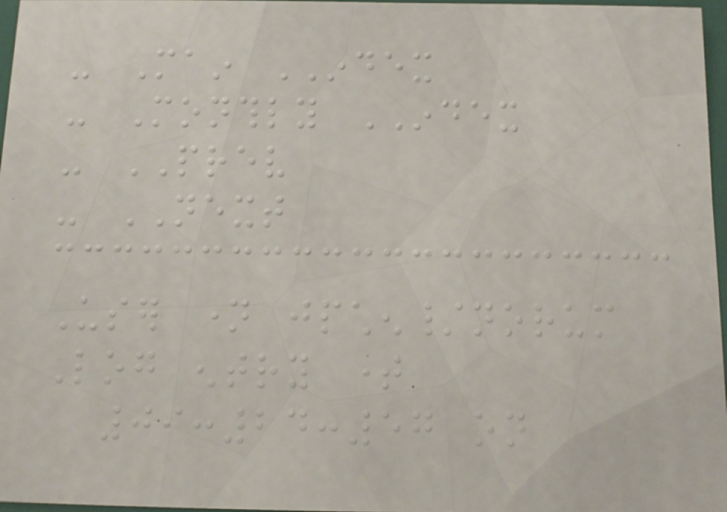- Main INDEX
- Monthly INDEX
- PREV
- NEXT
User name jpchen/norum
Log entry time
09:24:57 on
